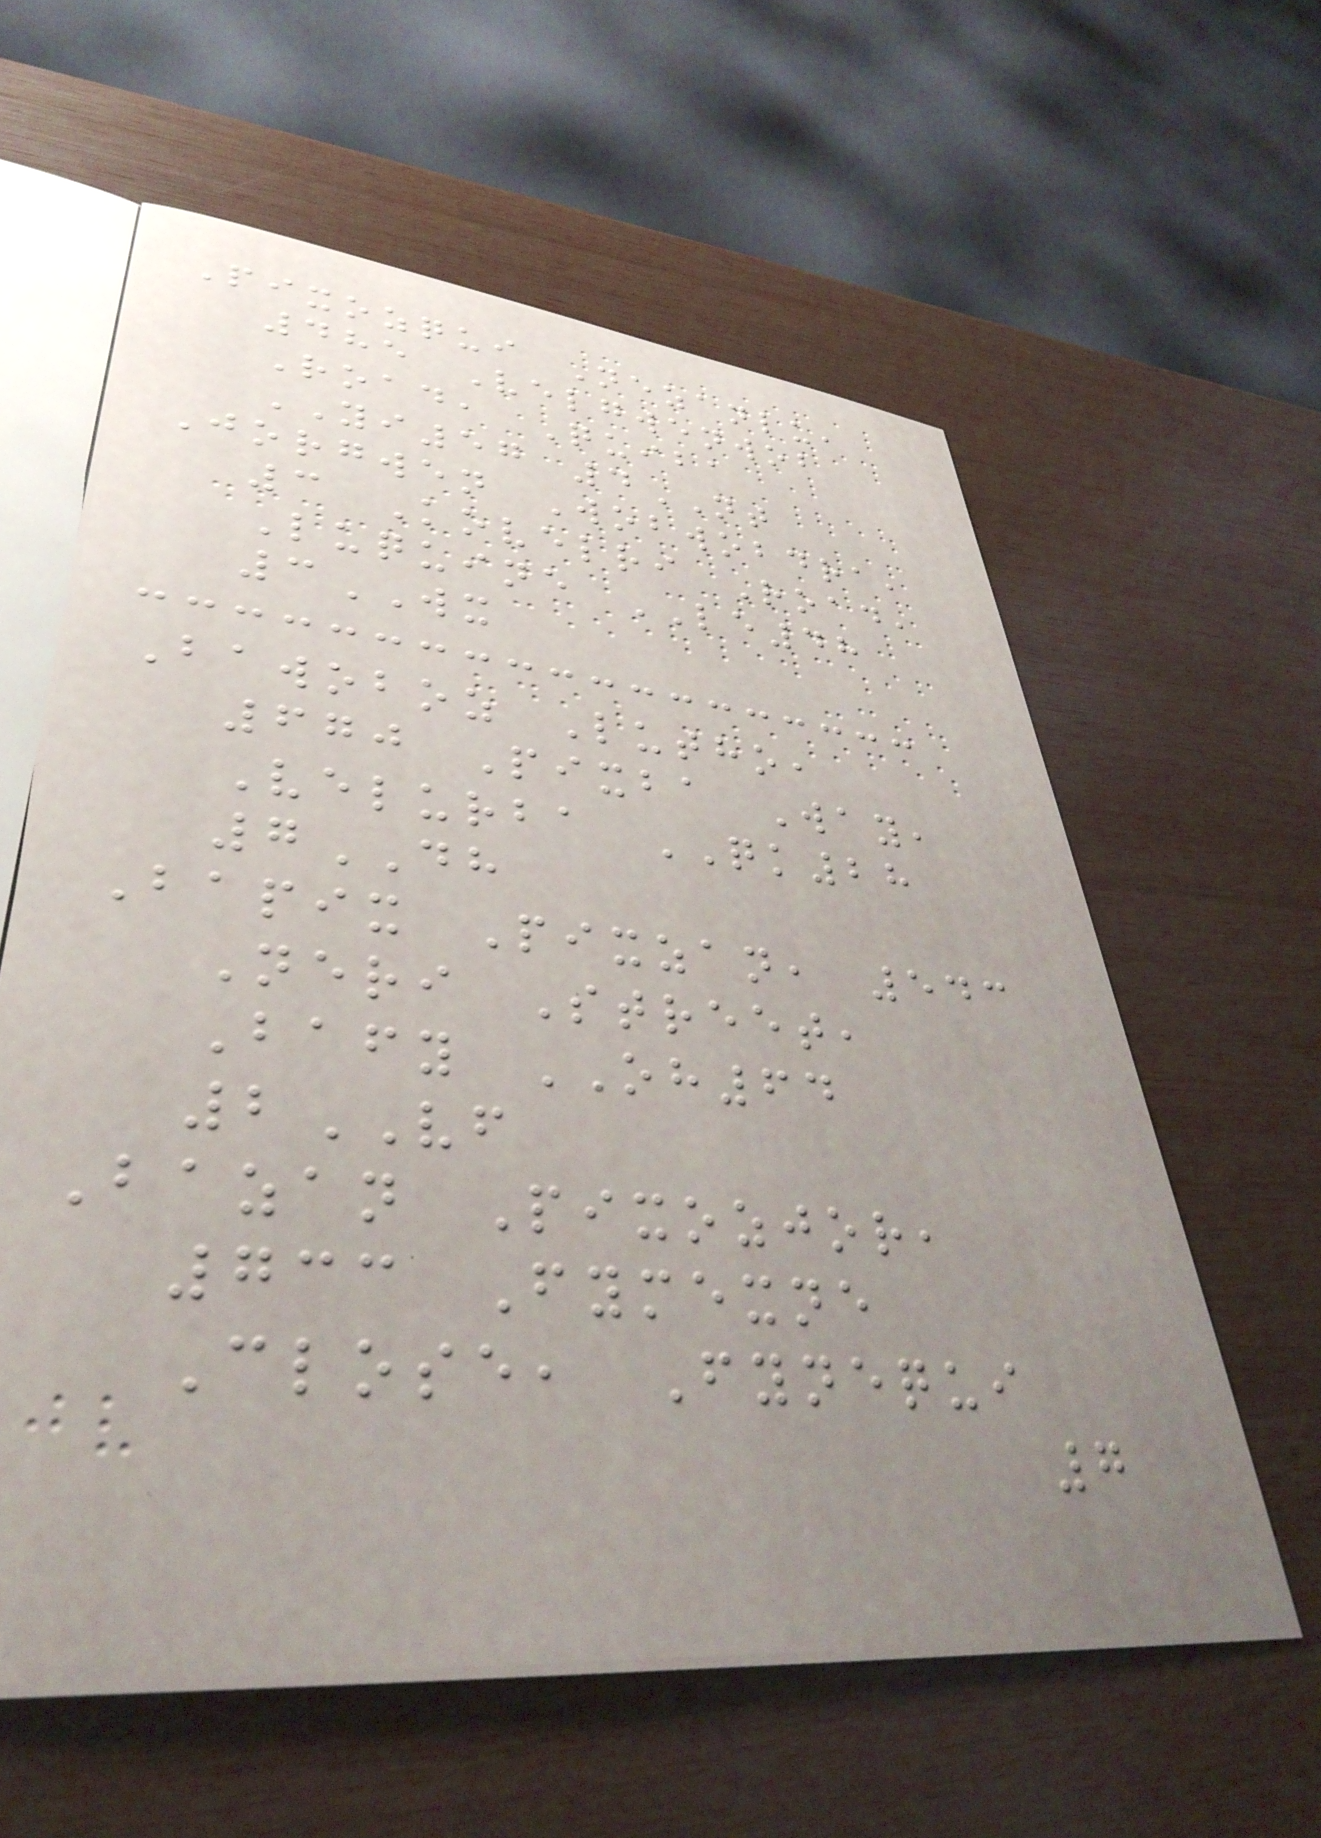Pixozqui Nezanlu,
485 Velgwenwob
Road, Quiba
YI57 4NT
Jorgwen Wobwobdra,
3 Kovelri Road,
Luquine LE48
3WX
Bawoboz Lutho,
670 Pixba Way,
Velurba QK28
7DH
Bapix Pixzan, 543
Neri Street,
Bafy OH64
2VF
Bazan Pixozjor,
733 Fymexne
Close, Fynequi
7
